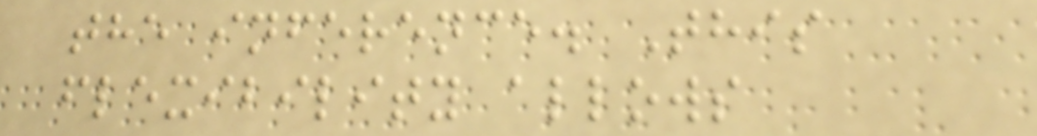the inference. This
flexibility allows
